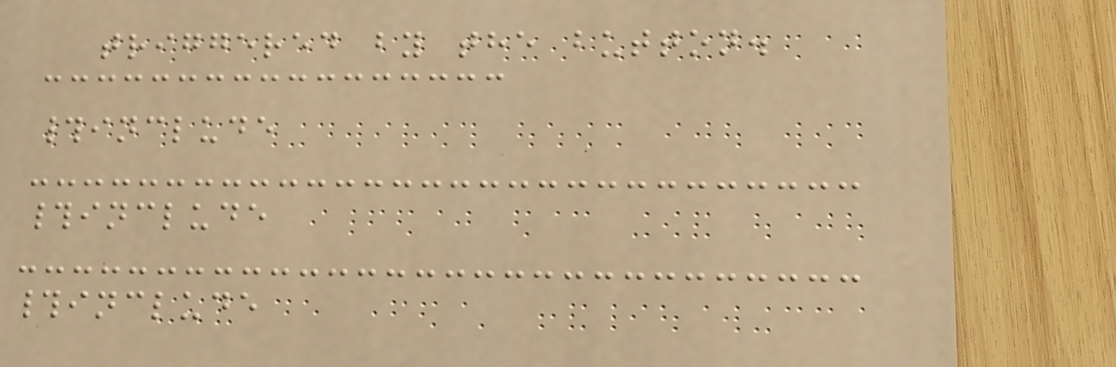triggered by the button.
#include
#include
#include
